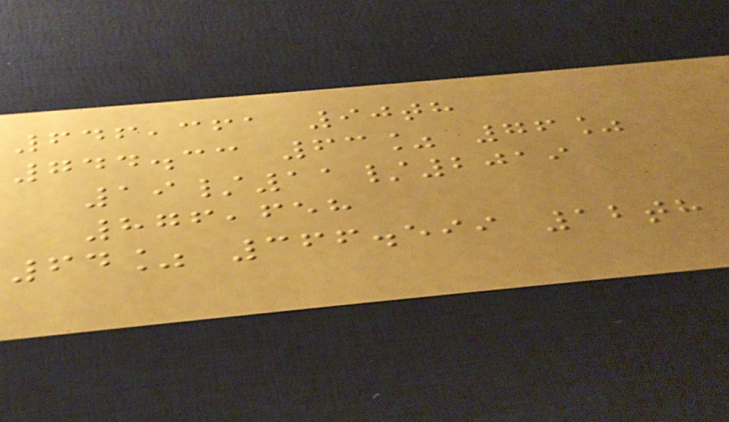646,361 90th
744.33 63% 76%
19/11/2019
876,658
64% 366.599 12th
